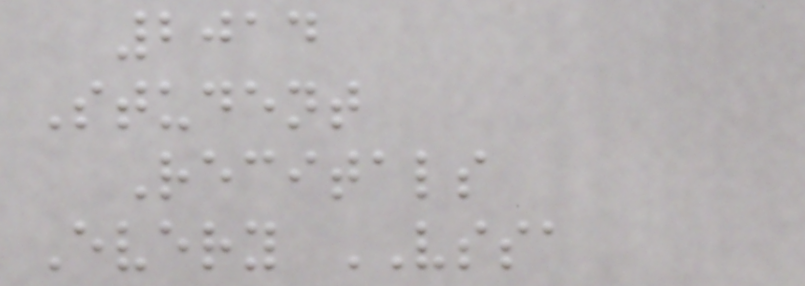2014
Student
Recitals
Every VSSA
